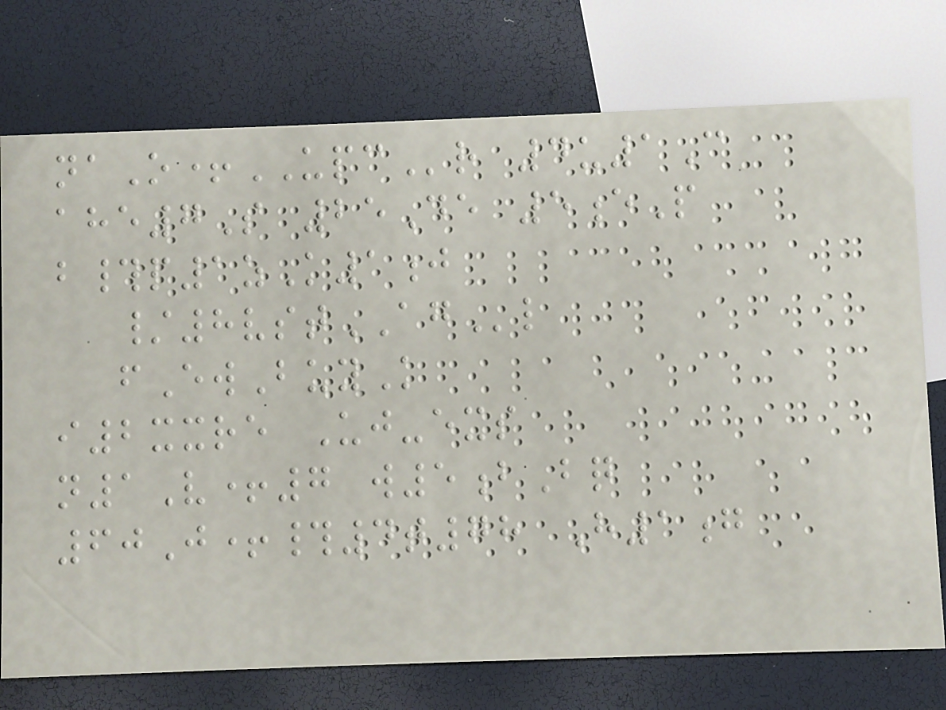naO+UPCr 4u1C
ahe7S 25De 5eP
b#p1zK1j
/8vstAGl
fEwBuyK
i2xxre Uj-exs
n1V+7 w5bBq
60J+#4t78 H1g
